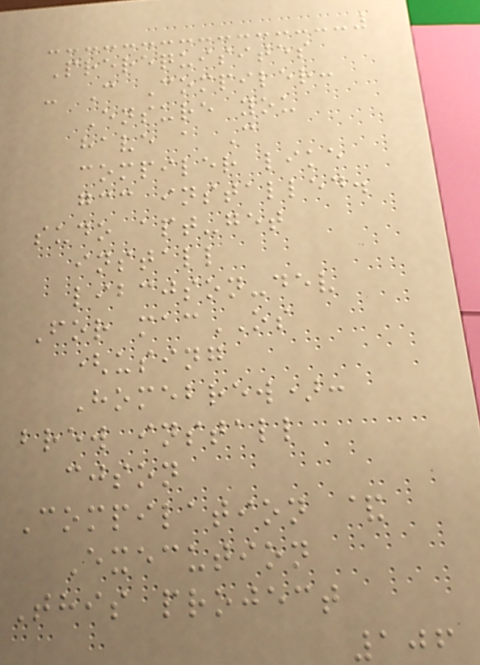Prerequisites
- C Compiler:
Ensure you
have a C
compiler like
gcc installed.
sudo apt-get
install
libcjson-dev
For macOS
(using
Homebrew):
brew install
cjson
Compilation &
Execution
This project
106
